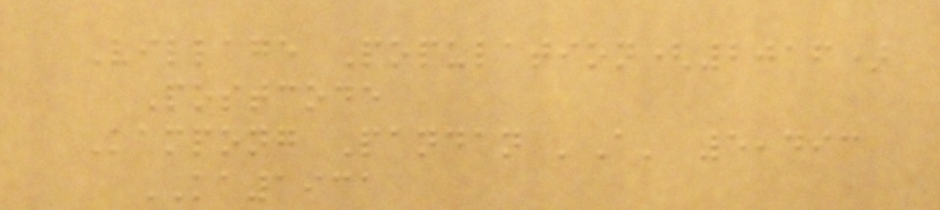Village Population(2016)
Postcode
Kampong Pandan 'A' 5,493
KA1931
